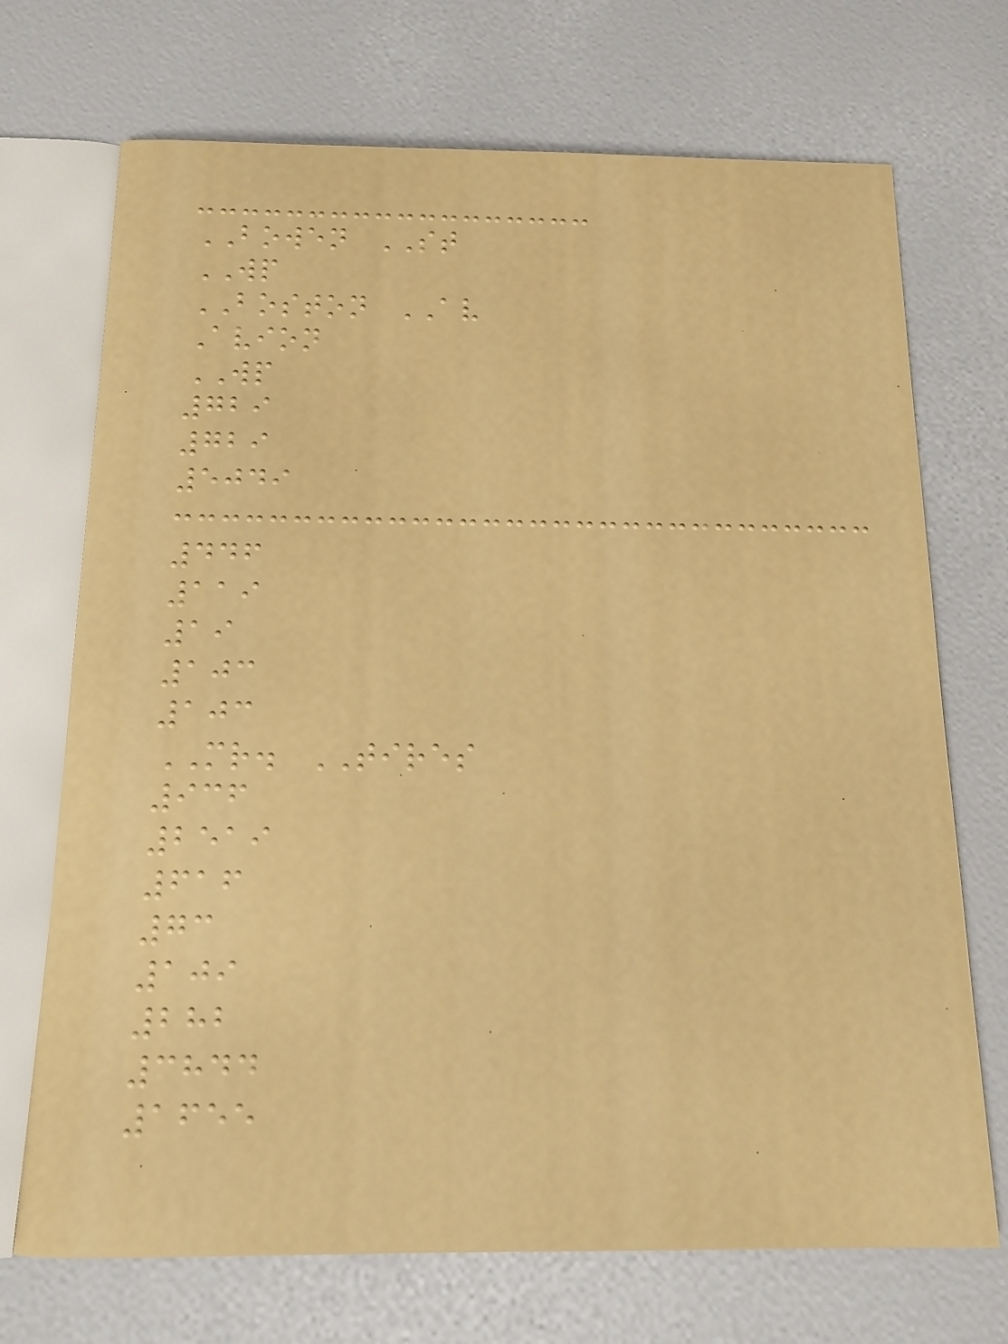BOWEN ST
WP
BOSTON AV
Avion
WP
729
729
5049
446
119
19
103
103
MR. TIRES
936
2519
616
73
109
282
3844
1655
